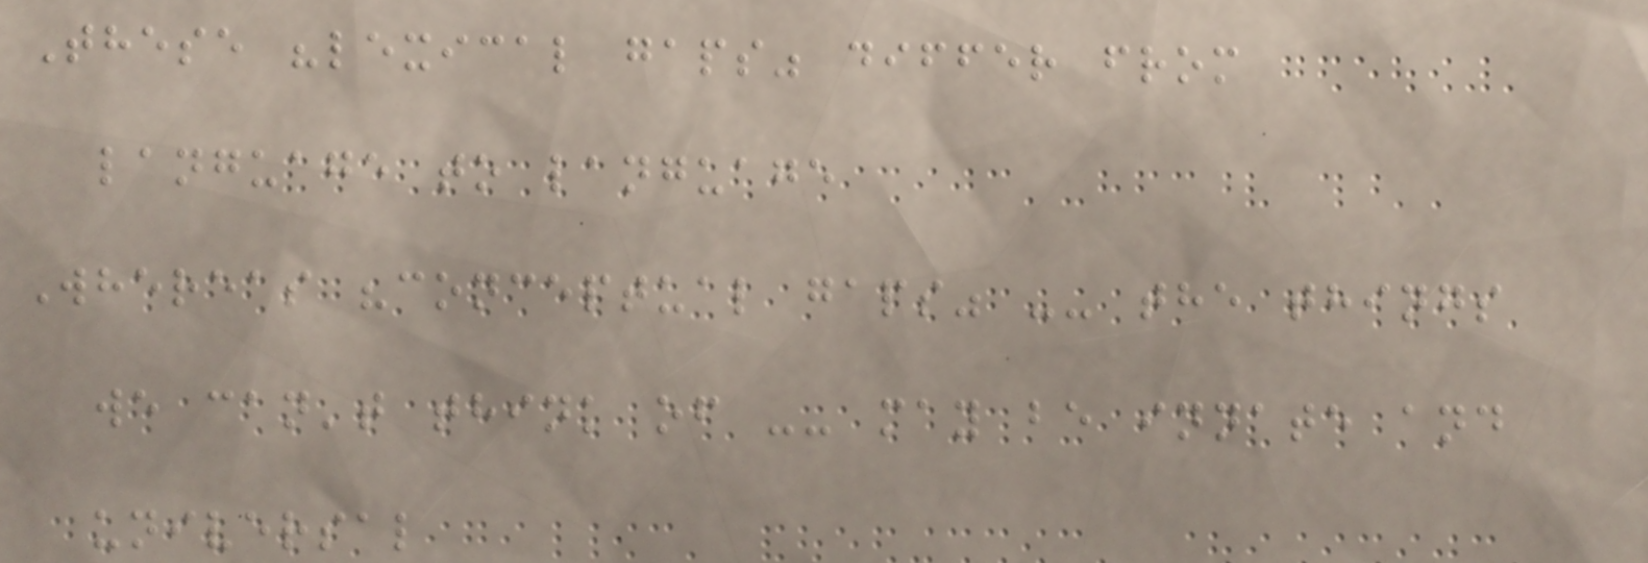These "lexical gaps" differ from
language to language
Whereas "conceptual gaps" -- the things
we can't think of -- may be innate and
universal
